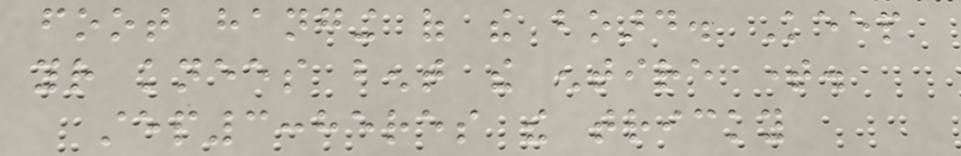foot hanging of the board. Keep
your knees bent the entire time.
step3:heres the tricky
